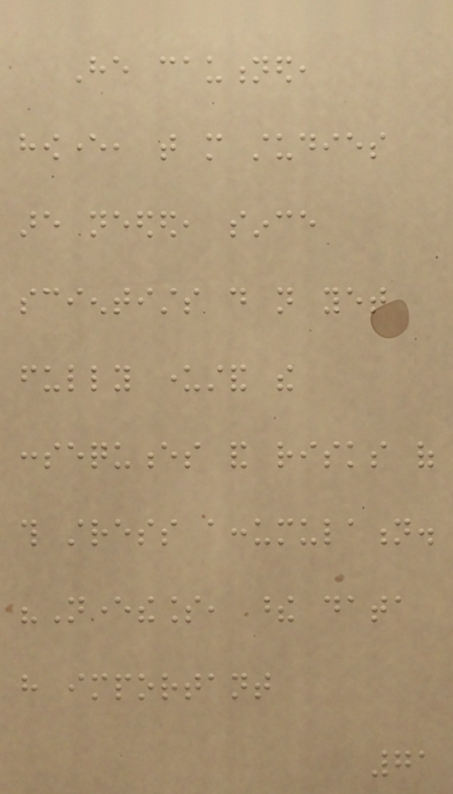He cautioned,
however, that more studies
are needed, since
scientists do not yet
fully understand the
consequences and risks of
this stress accumulation.
"Nevertheless, these data
have important
71
